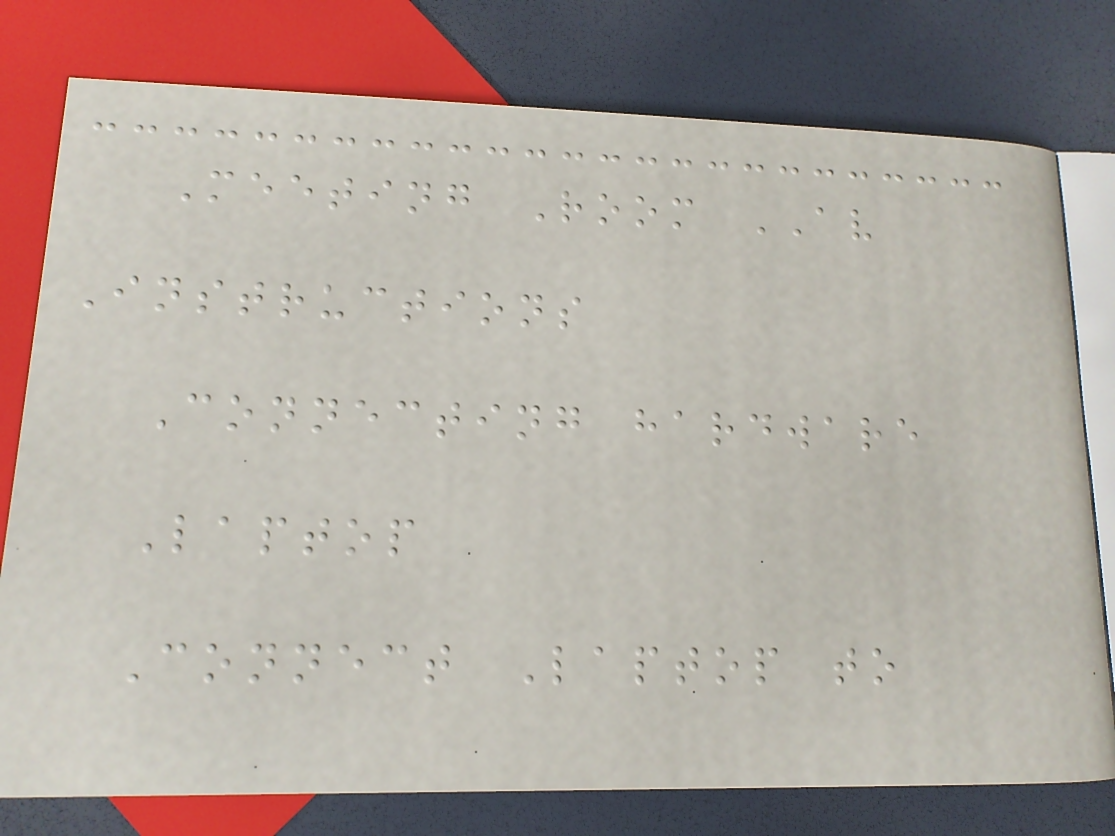Meeting Room AV
Instructions
Connecting hardware
Laptop
Connect Laptop to
